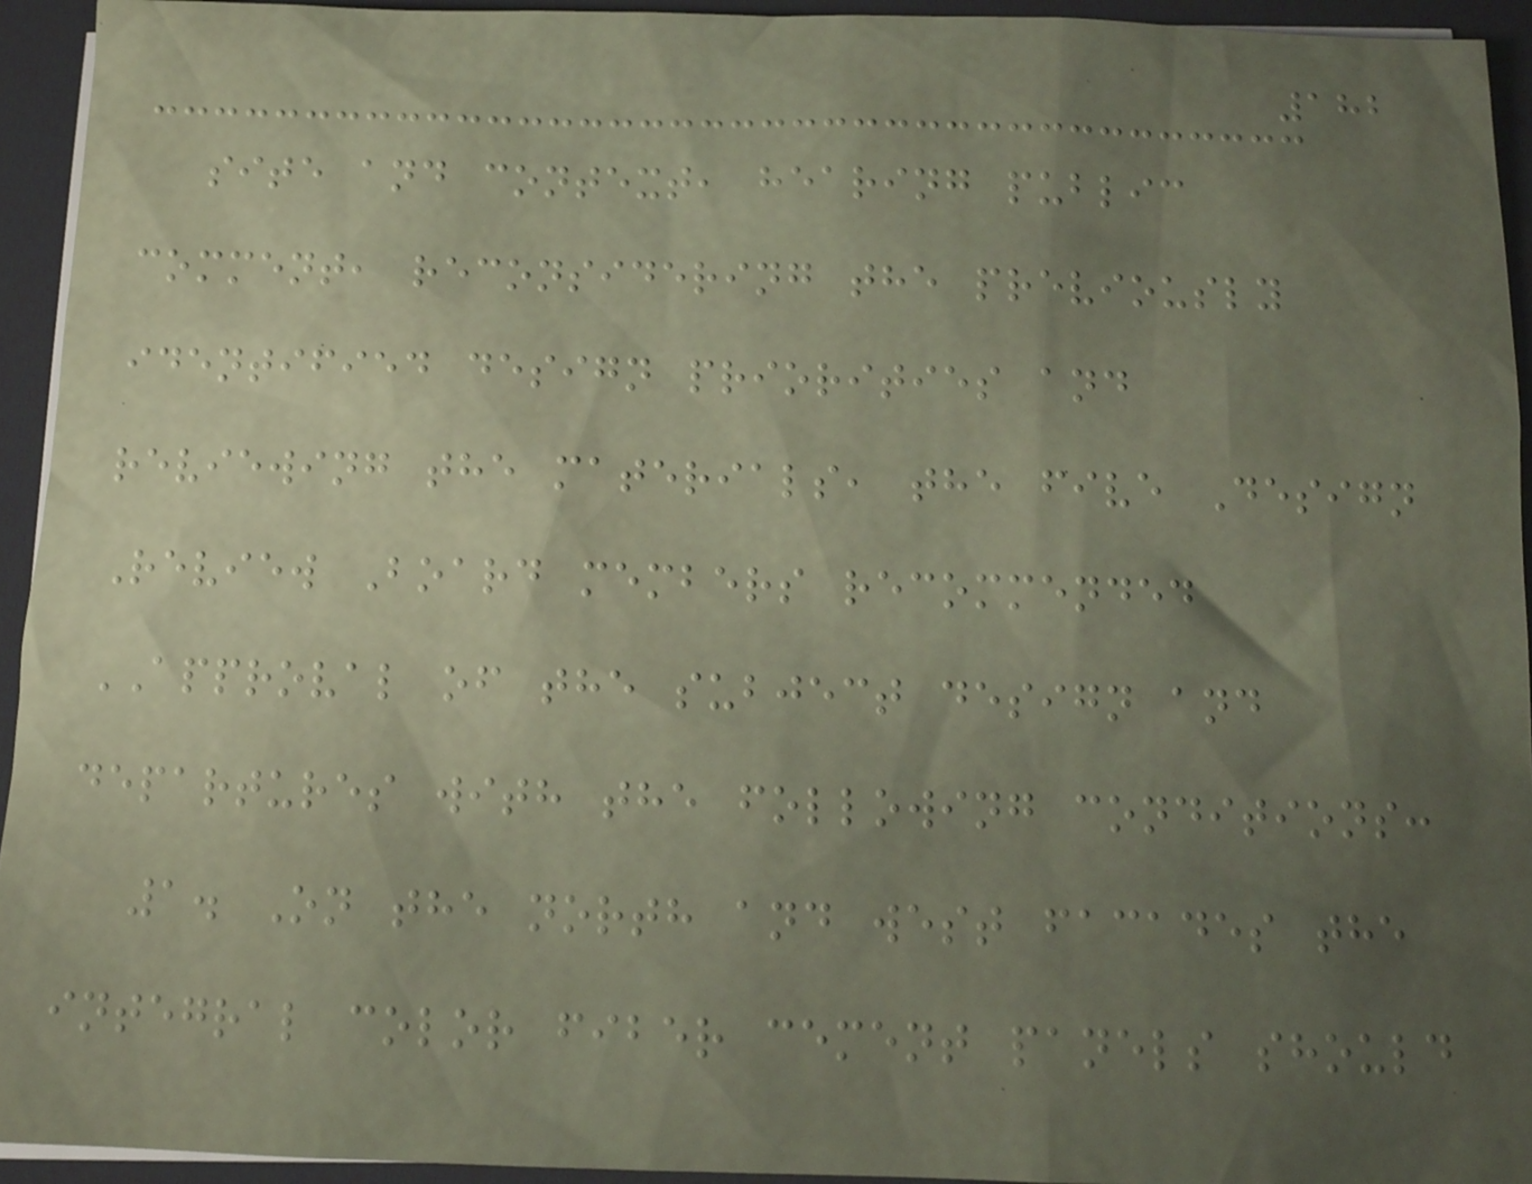182
site and context, hearing public
comment, reconsidering the previously
identified design priorities and
reviewing the materials, the five Design
Review Board members recommended
APPROVAL of the subject design and
departures with the following conditions:
1. On the north and west facades the
integral color fiber cement panels should
